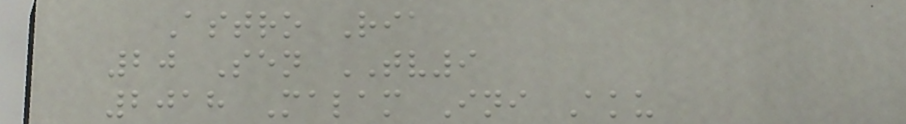Astro Ria
20 Sen TV9
2018 Malam Ini Aku
